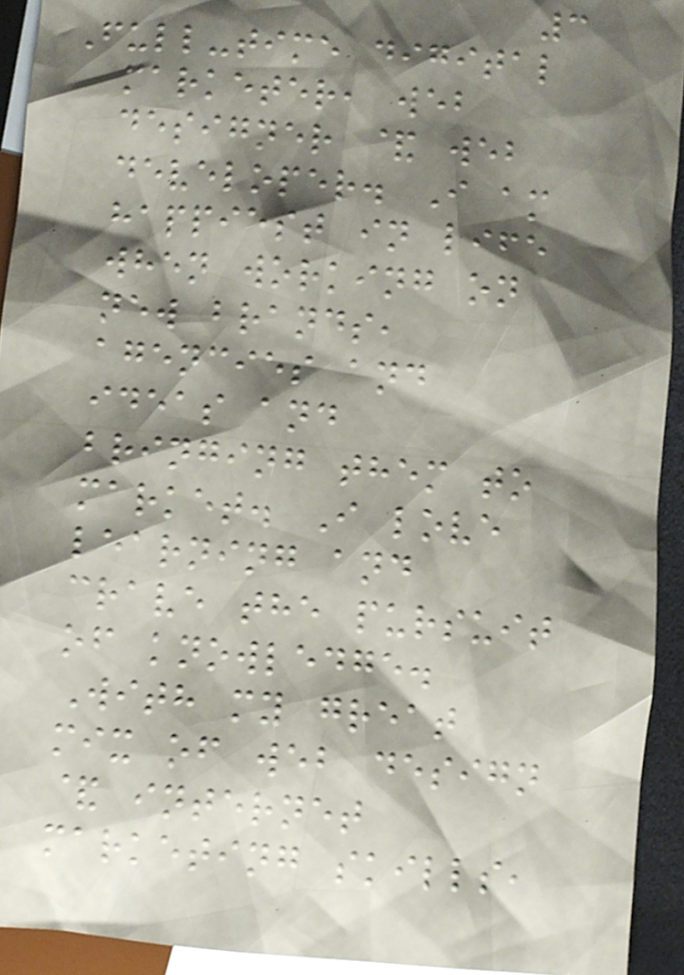3
Full-time digital
marketer, web
designer & web
developer. I am
happiest in life
when working on
new brands,
agencies and
ideas and
bringing them to
market. I love
learning and
crave the pursuit
of knowledge.
With my great
mix of web design
& internet
marketing skills,
